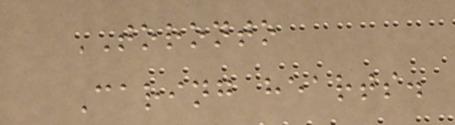TORONTO
Caring hearts.
